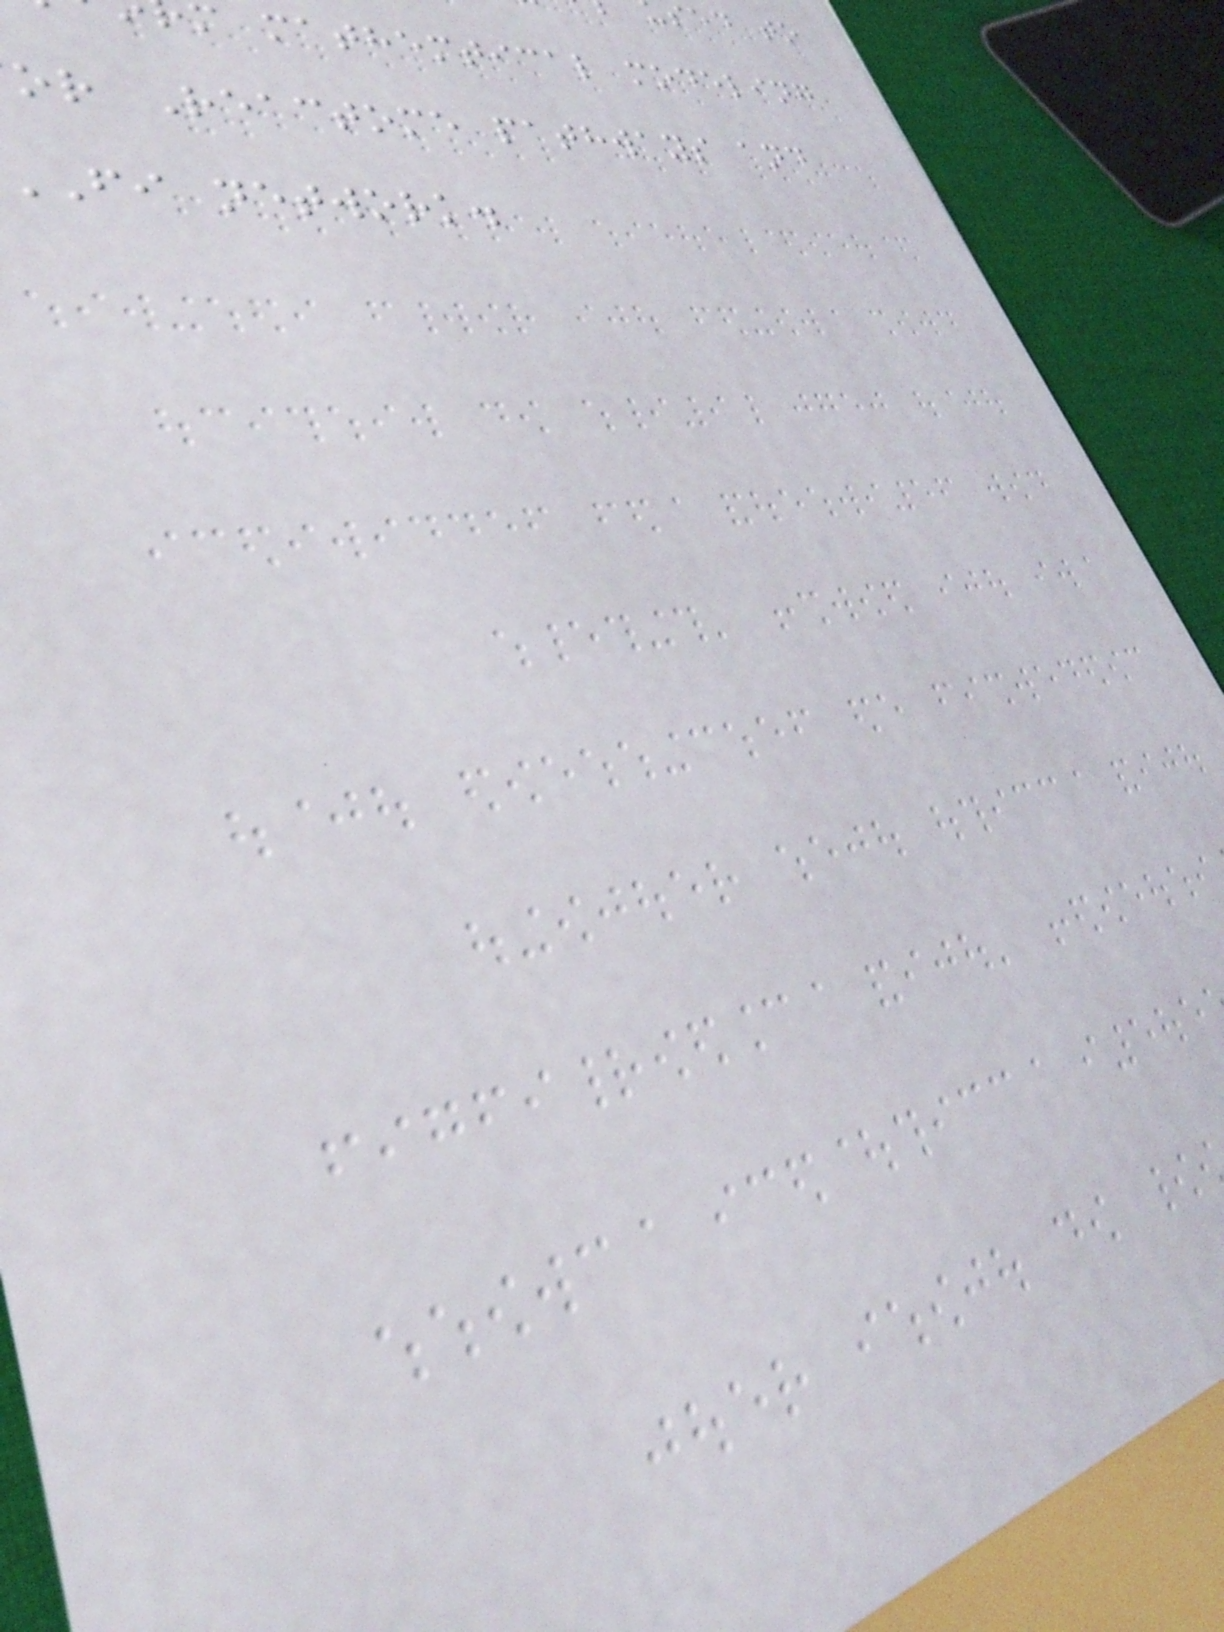m mathemtical modeling
or Reactome pathways and
fi network.
